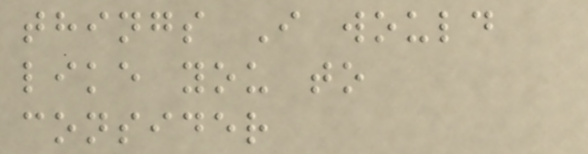things I would
like you to
consider
